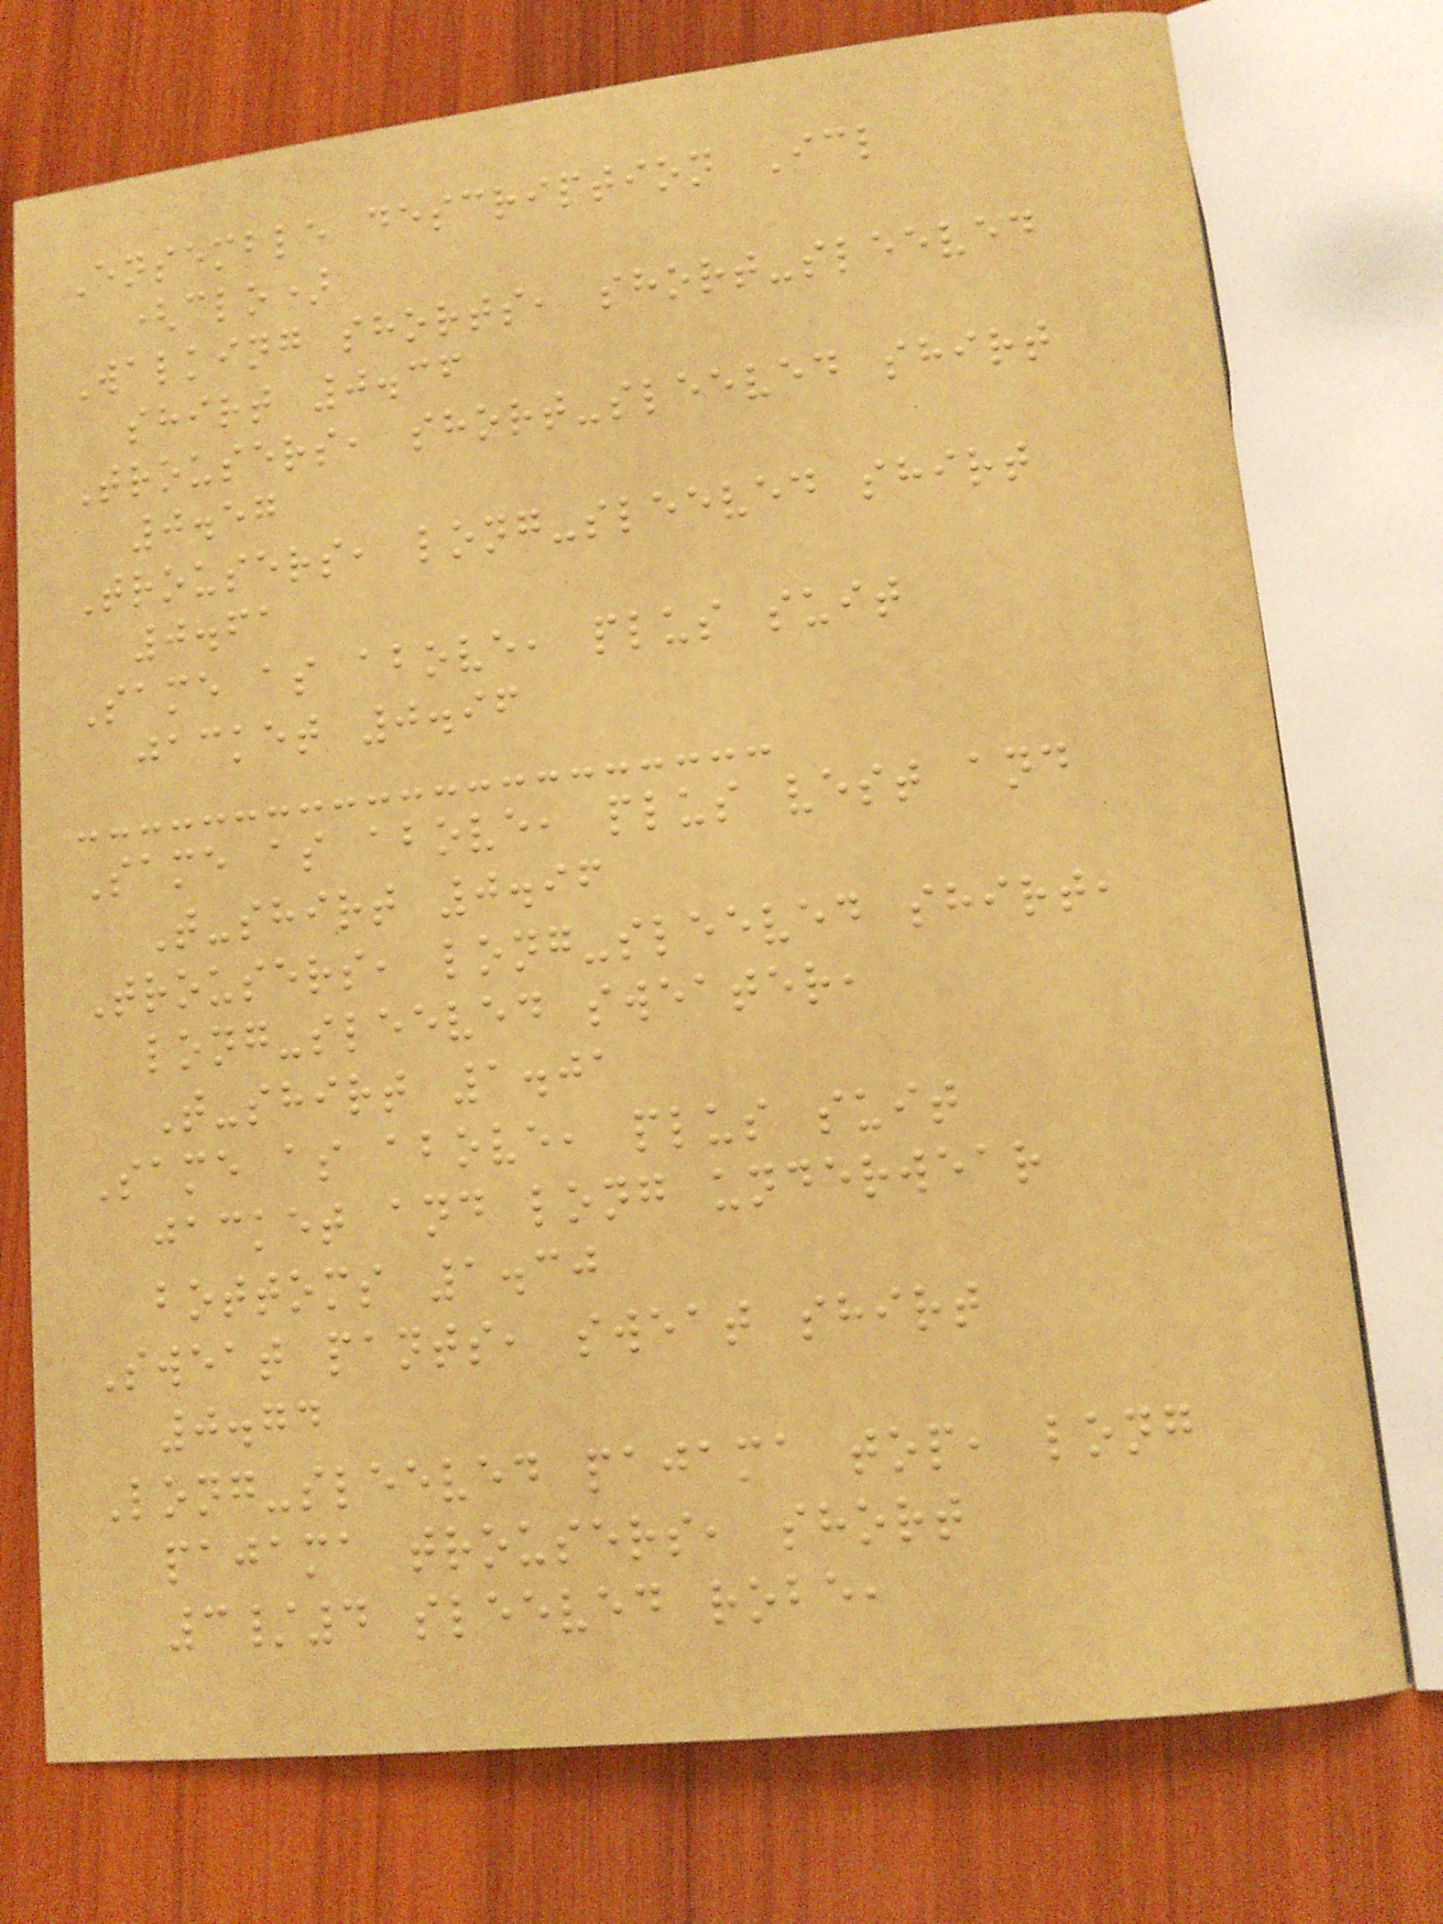Ensemble description Icl
(clo)
Walking shorts, short-sleeved
shirt 0.36
Trousers, short-sleeved shirt
0.57
Trousers, long-sleeved shirt
0.61
Same as above, plus suit
jacket 0.96
Same as above, plus vest and
T-shirt 0.96
Trousers, long-sleeved shirt,
long-sleeved sweater,
T-shirt 1.01
Same as above, plus suit
jacket and long underwear
bottoms 1.30
Sweat pants, sweat shirt
0.74
Long-sleeved pajama top, long
pajama trousers, short
3/4 sleeved robe,
